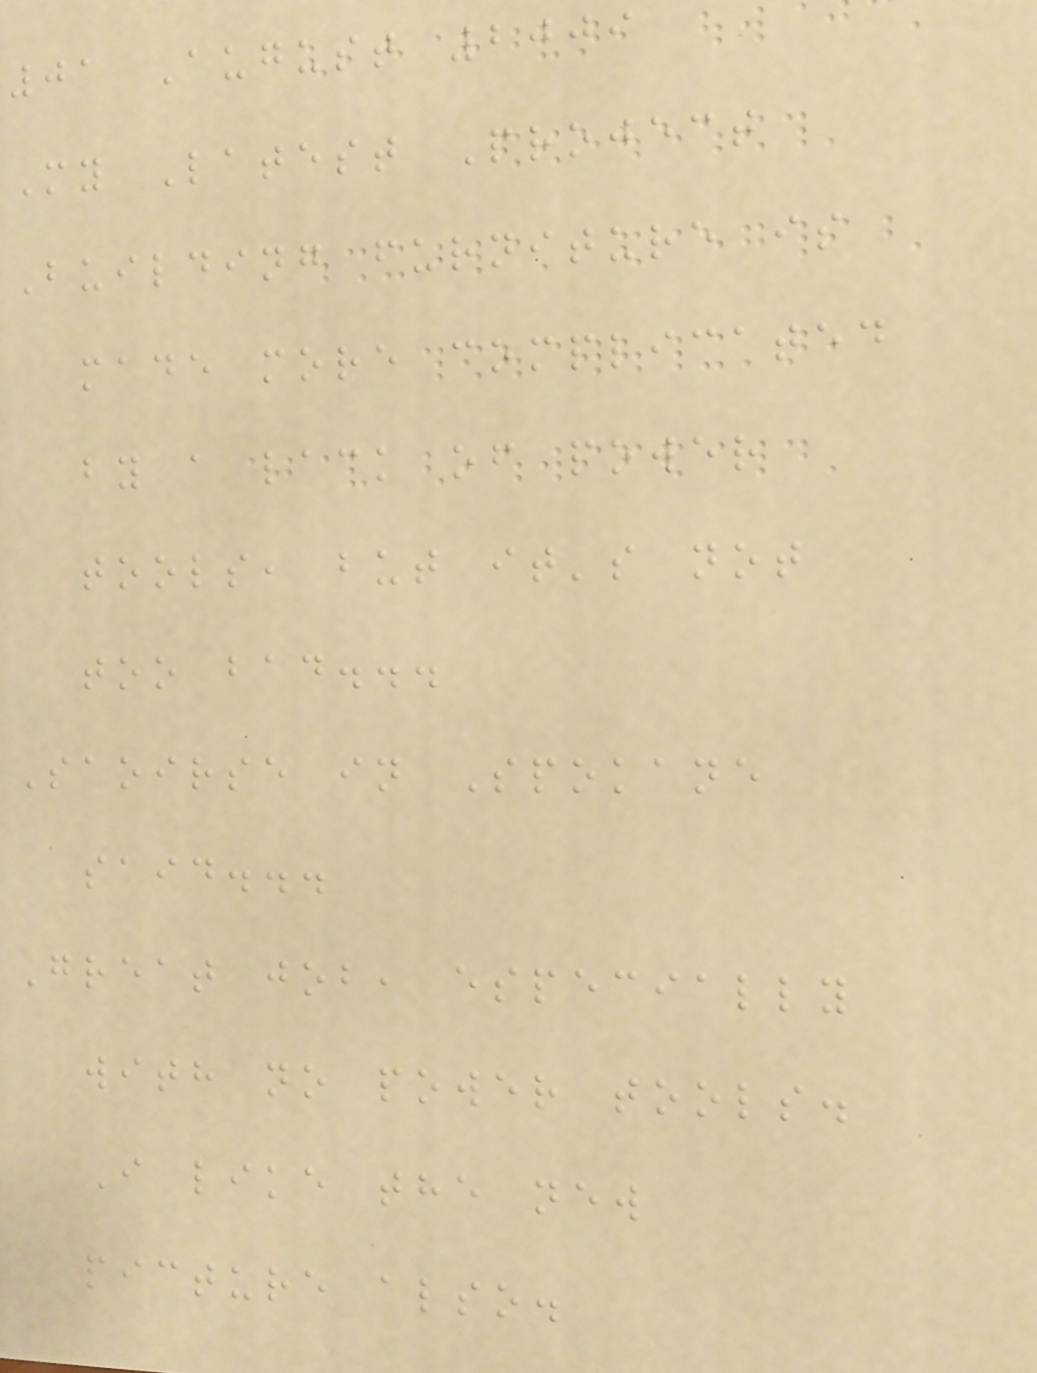01 August 2009
My Latest Project
Building furniture is
made more complicated
by a lack of power
tools, but it's not
too bad...
Saoirse in Spokane
said...
Great job, especially
with no power tools.
I like the new
picture also.
